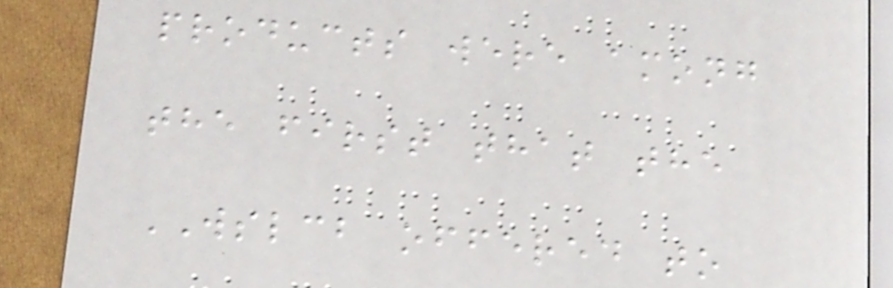products were among
the first that the
WSLCB offered to
